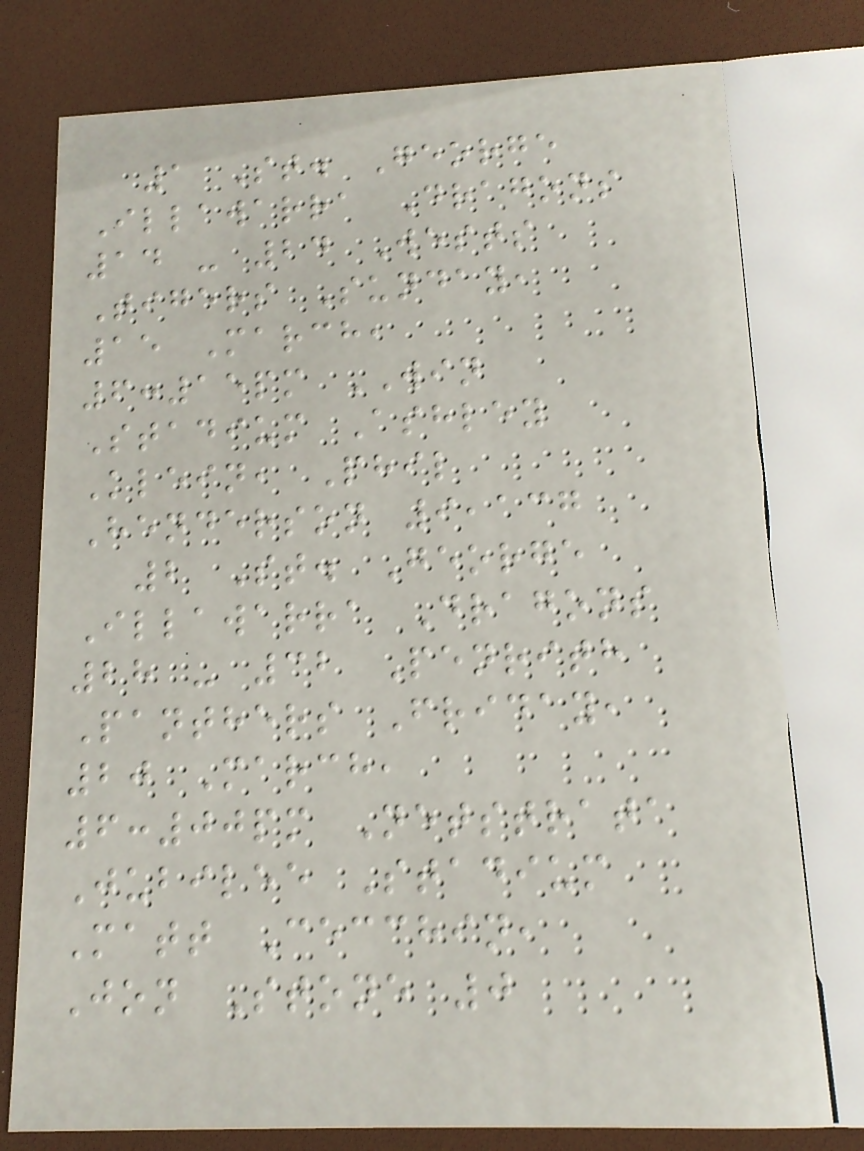1 St. George
Illawarra Dragons
14 - 24 Wests
Tigers Sunday,
15 March,
6:15pm WIN
Stadium Ashley
Klein, Phil
Henderson 9,137
2 St. George
Illawarra Dragons
28 - 32 Penrith
Panthers Friday,
20 March,
6:00pm Netstrata
Jubilee Stadium
Matt Cecchin,
Jon Stone 0
